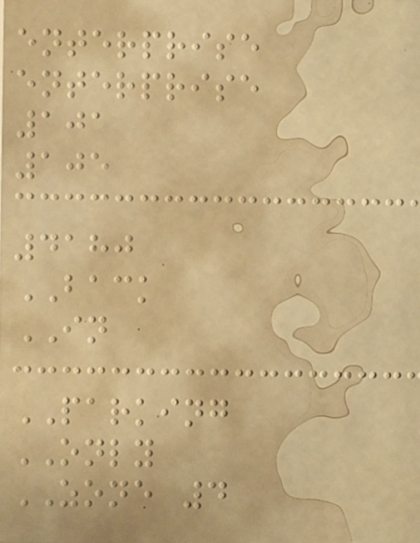enterprise
enterprise
101
105
4180
BACK
IN
PARKING
ONLY
ZONE 4
